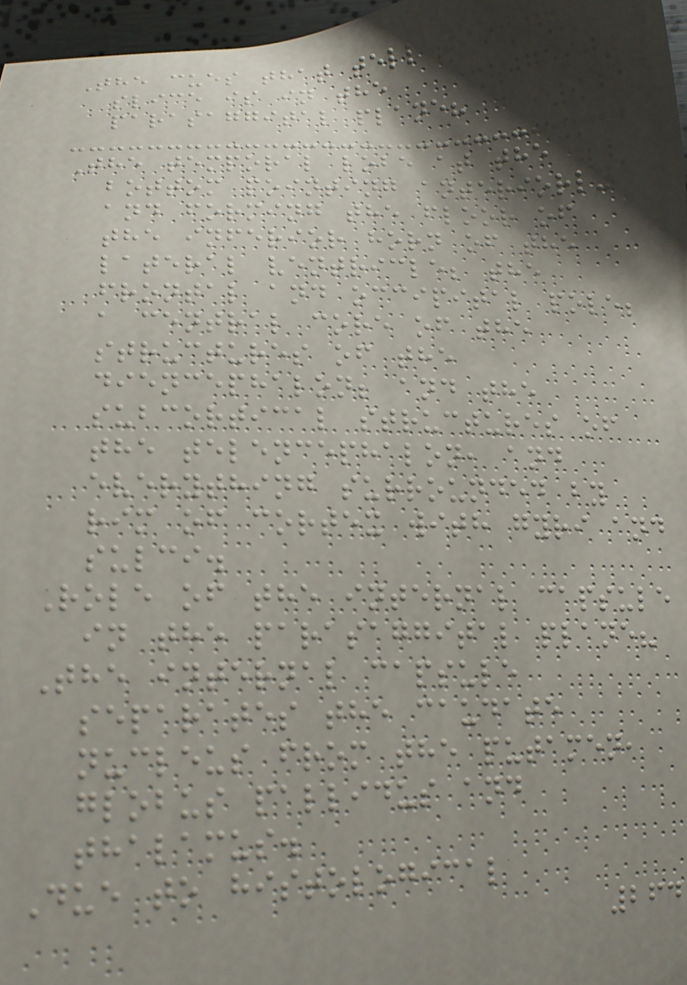The cues that tell you a
slice is in the
parasaggital plane?
The temporal lobe at the
bottom pointing anteriorly
and forming the floor of
the inferior horn of the
lateral ventricle; the
frontal and occipital pole;
a central core of the
structures of the
diencephalon; and the
subcortical structures of
the telencephalon, and
everything surrounded by
rim of cortex with gyri and
sulci.
Role of the internal capsule
in the parasaggital plane?
The internal capsule
separates the caudate
nucleus from the putamen,
globus pallidus and
thalamus.
Due to histological
264
